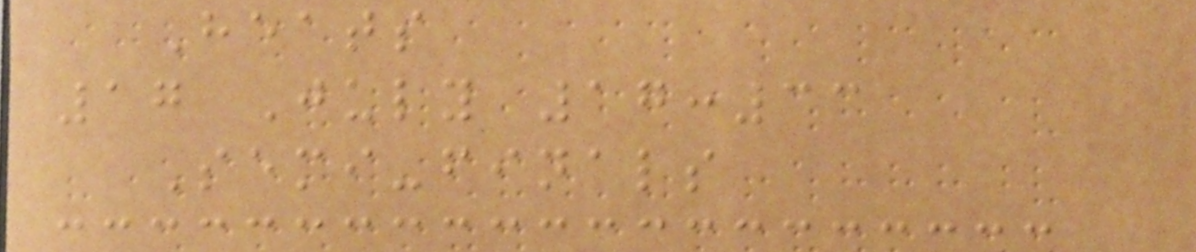Heats
17 July 17:33
Semi-finals
